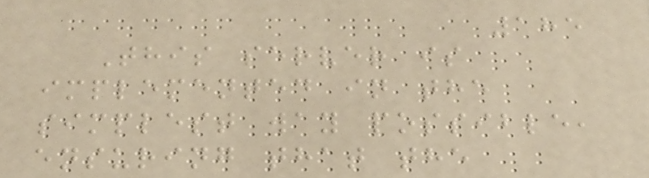185
This server is
implemented in the
simplest way possible,
ensuring that the
